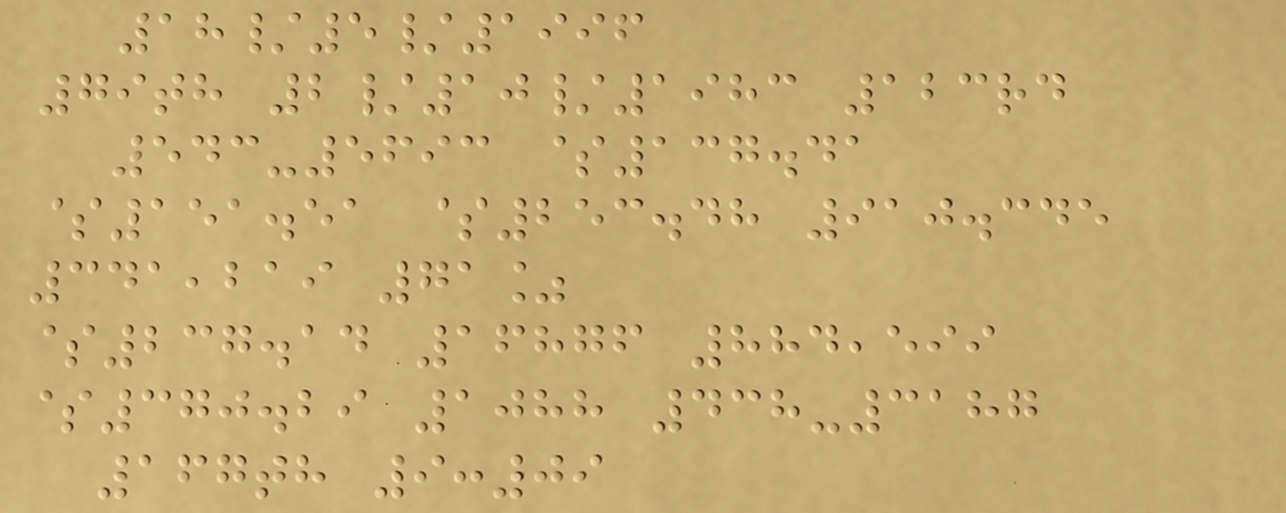18/5/1996
79th 2/10/1983 123rd
543-5693 $137.41
$151.51 $253.48 910.345
341,219 71%
$237.14 16876 884,599
$370.29 1088 438-3187
167th 9:09
